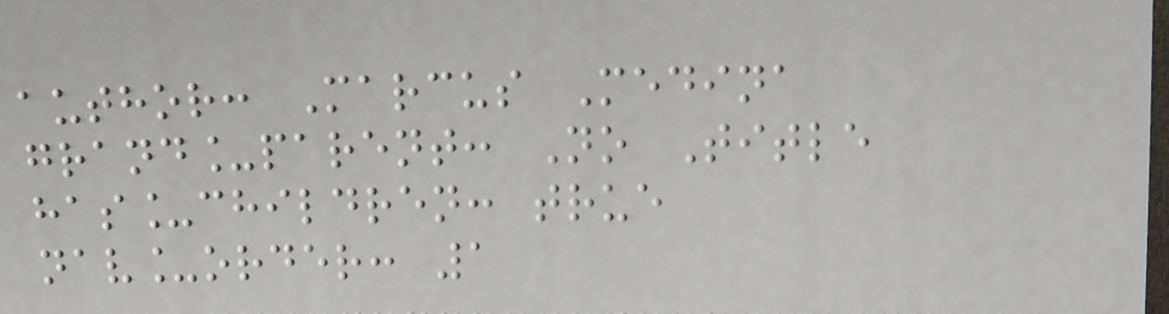author: Marcus Medina
grand_parent: No Title
has_children: true
nav_order: 1
